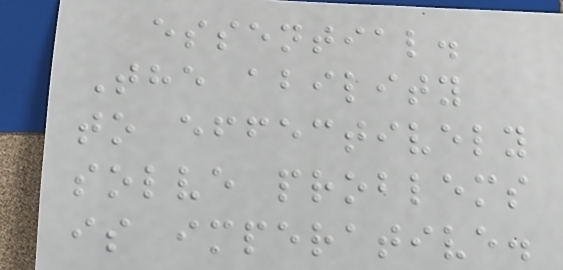essential.
The ability
to effectively
solve problems
is imperative.
